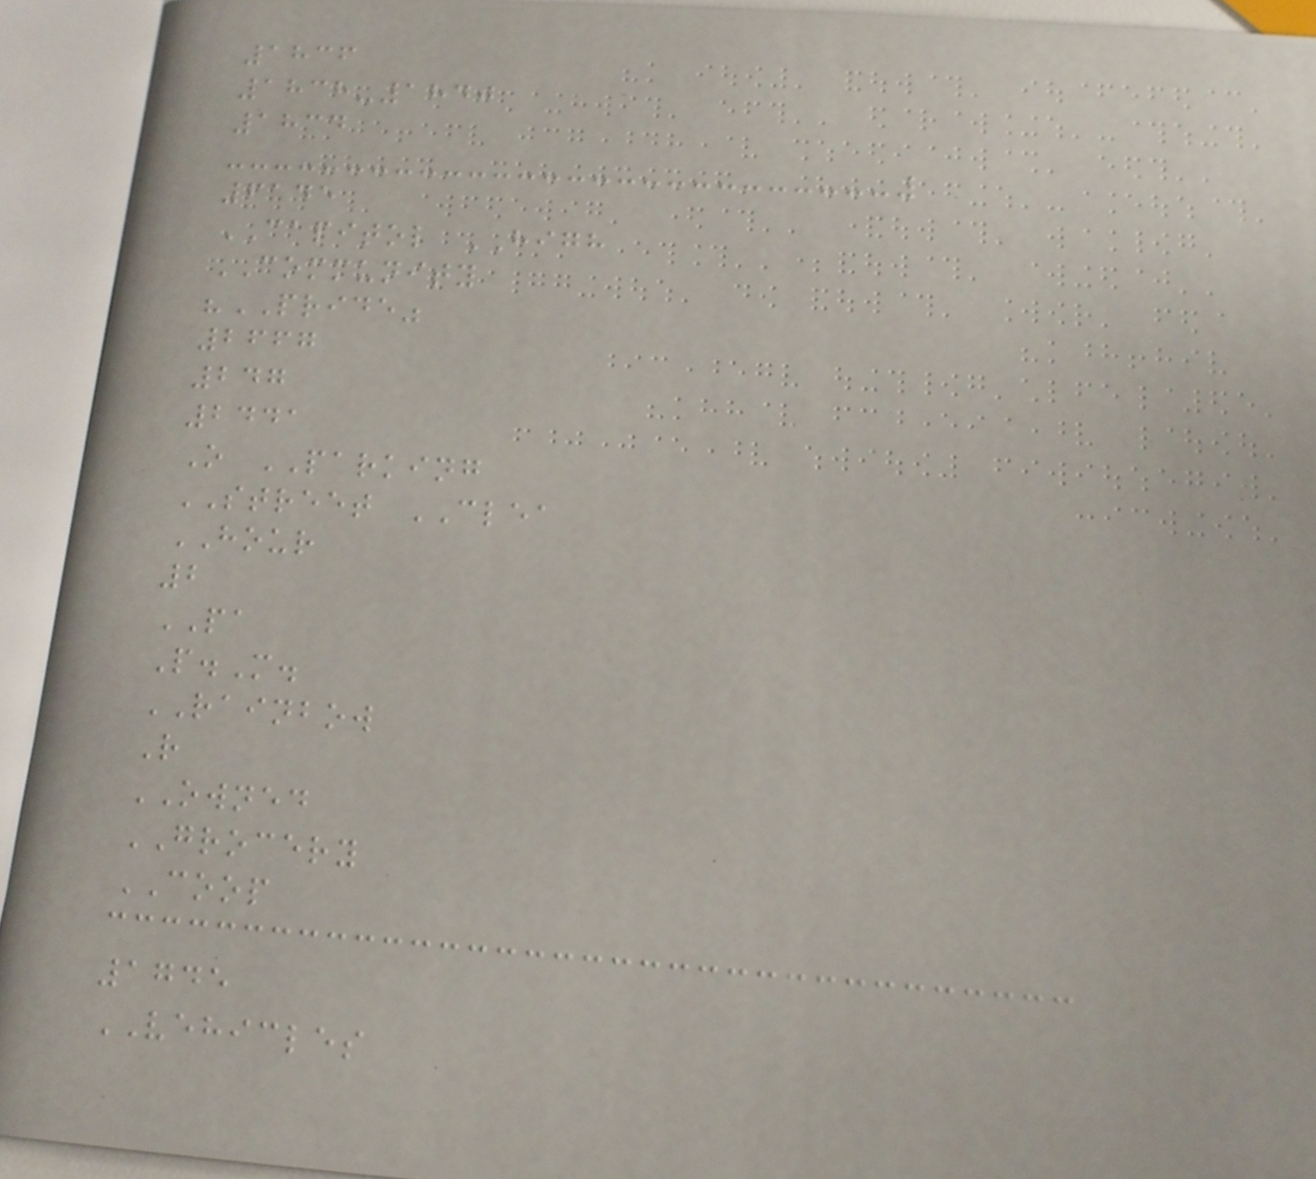1836
1838-1840
1834
6145
CAPITOL HIGH
COMMUNITY
"PRIDE"
2667
247
2441
O PARKING
STREET CLEA
HOUR
2
PA
P.M.
RAINBOW
R
OWNED
GROCERY
COOP
1745
VEHICLES
